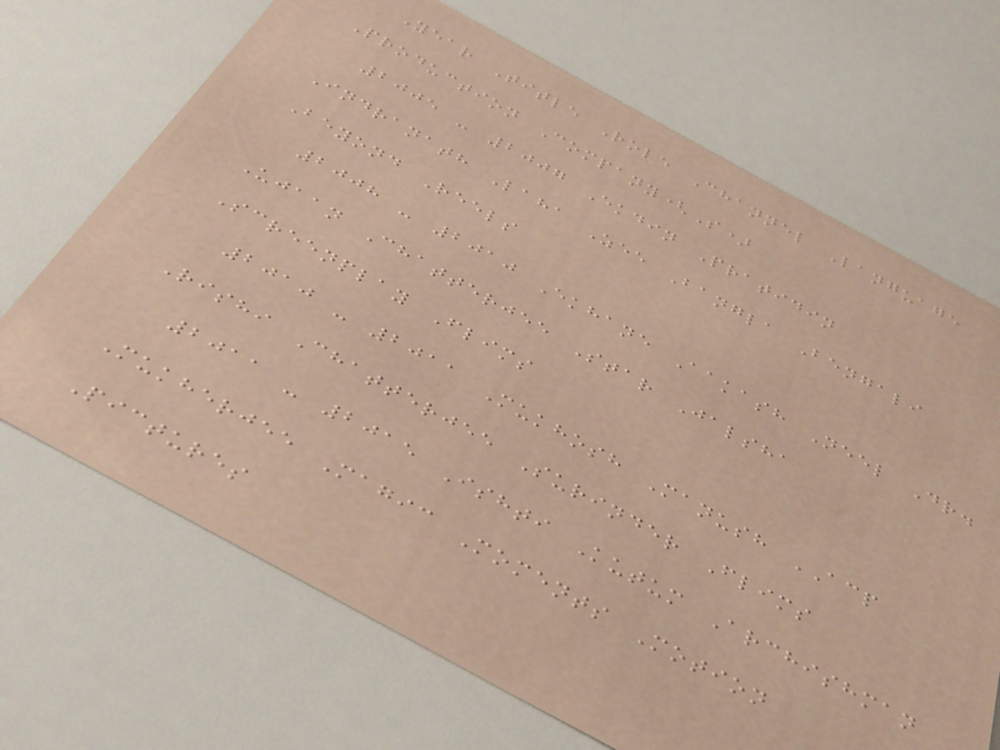Year Title Role Channel Language
Production Company(S)
2005 - 2007 Ekdin Pratidin
Indranath Laha Zee Bangla Bengali
Beyond Reels
2008 - 2010 Ekhane Aakash Neel Dr.
Ujaan Chatterjee Star Jalsha
Screenplay Flims
2010 - 2011 Mukhosh Manush ACP
Rishi Chatterjee Surinder Flims
2011 - 2015 Ishti Kutum Archishman
Mukherjee Magic Moments Motion
Pictures
